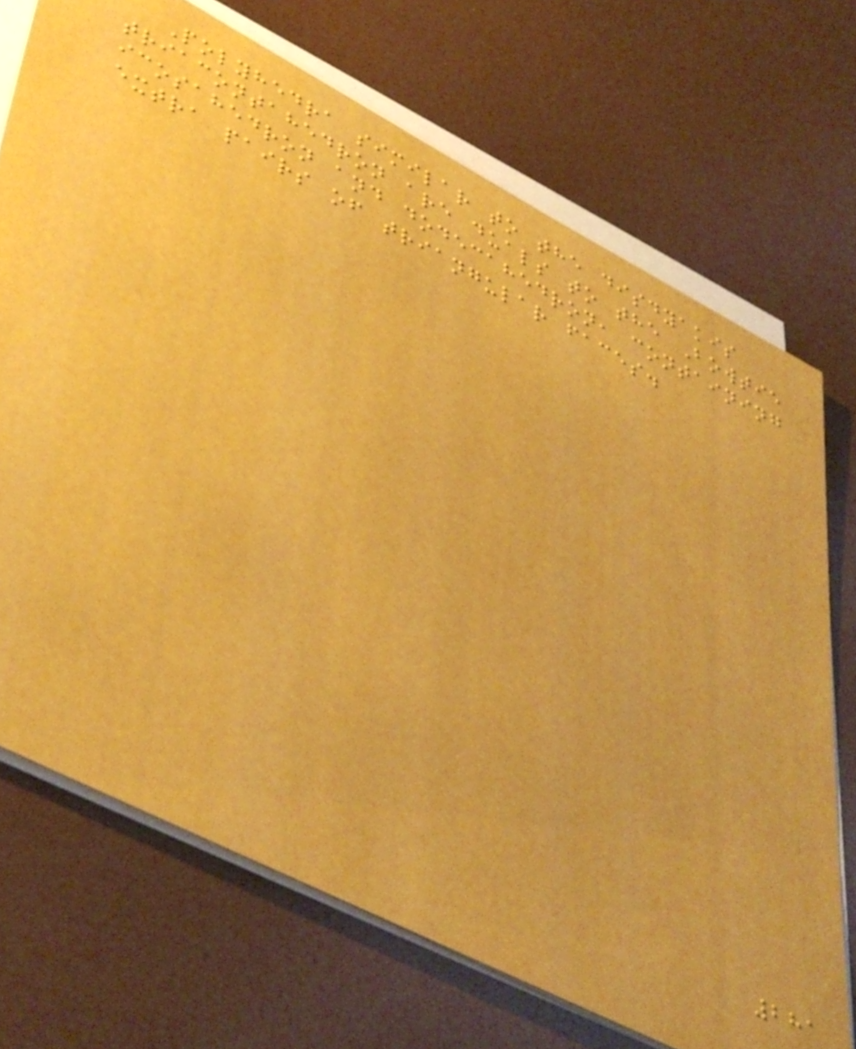Polyhedra similar to the disdyakis
triacontahedron are duals to the Bowtie
icosahedron and dodecahedron, containing
extra pairs of triangular faces.
281
